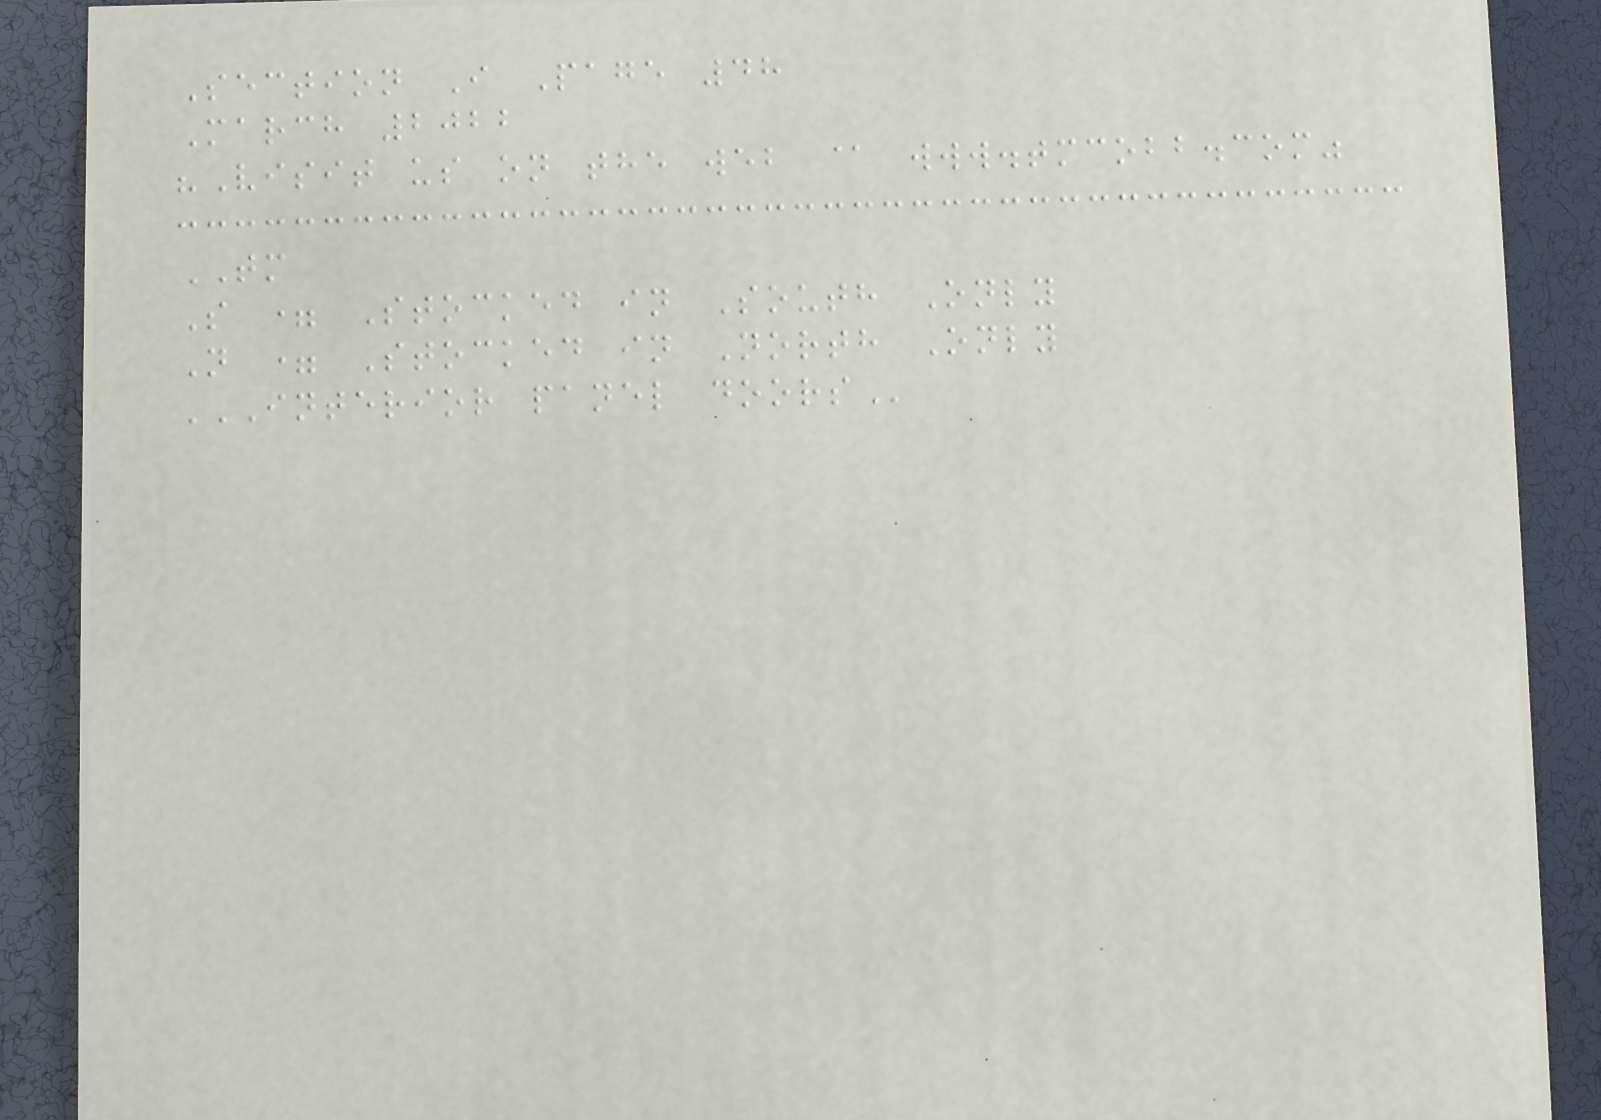Section I Page 48
March 2022
"Visit us on the web @ www.tmcobb.com"
TM
S = Stocked in South Only
N = Stocked in North Only
INTERIOR PANEL DOORS
